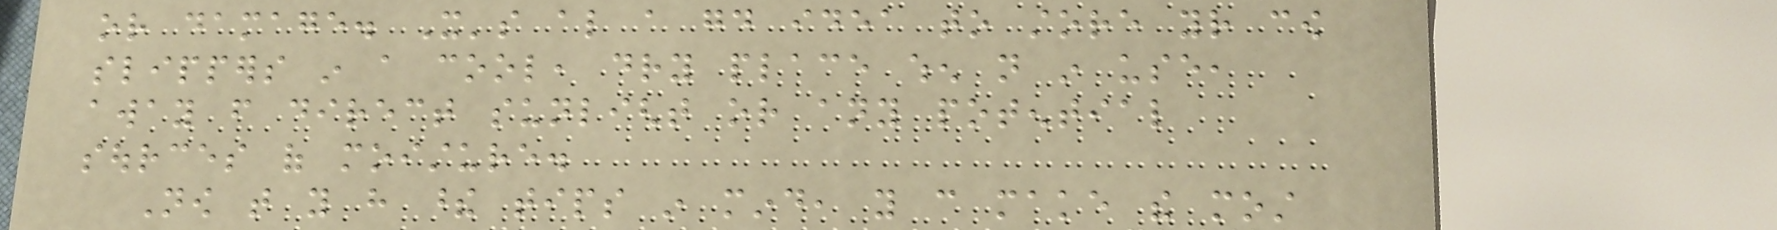or damage. It's also a good idea to store your cow
slippers in a cool, dry place when not in use,
away from direct sunlight or any potential
sources of moisture.
Now that you have these tips in mind, you can make the most
